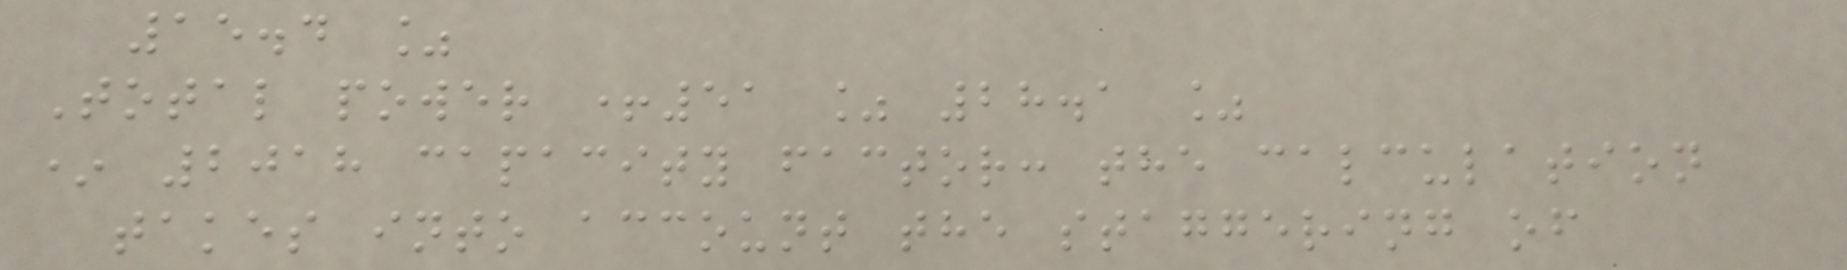15.4 %
Total power +51 % 28.1 %
* 2018 capacity factor: the calculation
takes into account the staggering of
